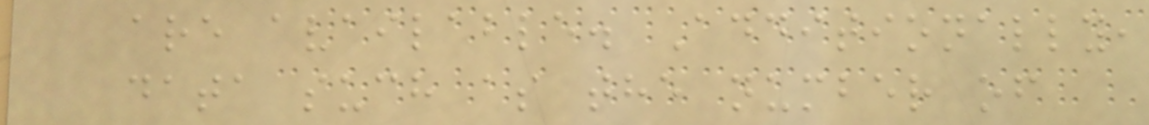are available. Additionally,
data such as the number of
